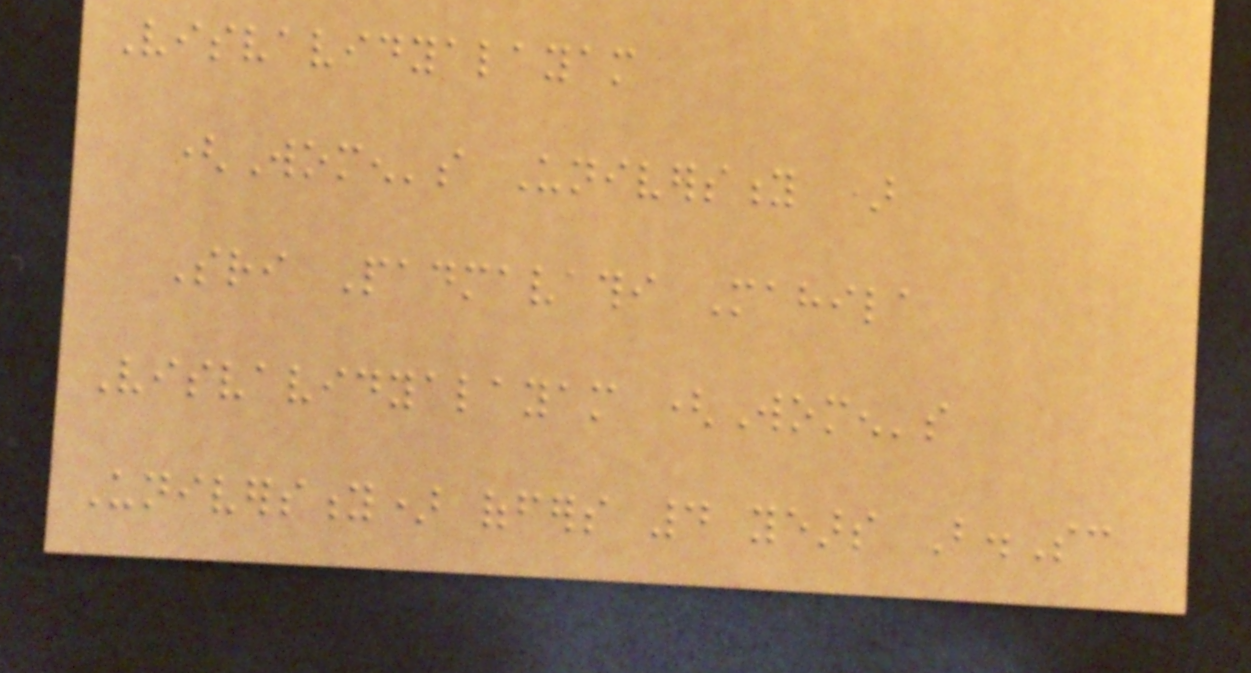Visvavidyalayam
(Women's University )
Sri Padmavathi Mahila
Visvavidyalayam (Women's
University) offers 4 years B.Sc
